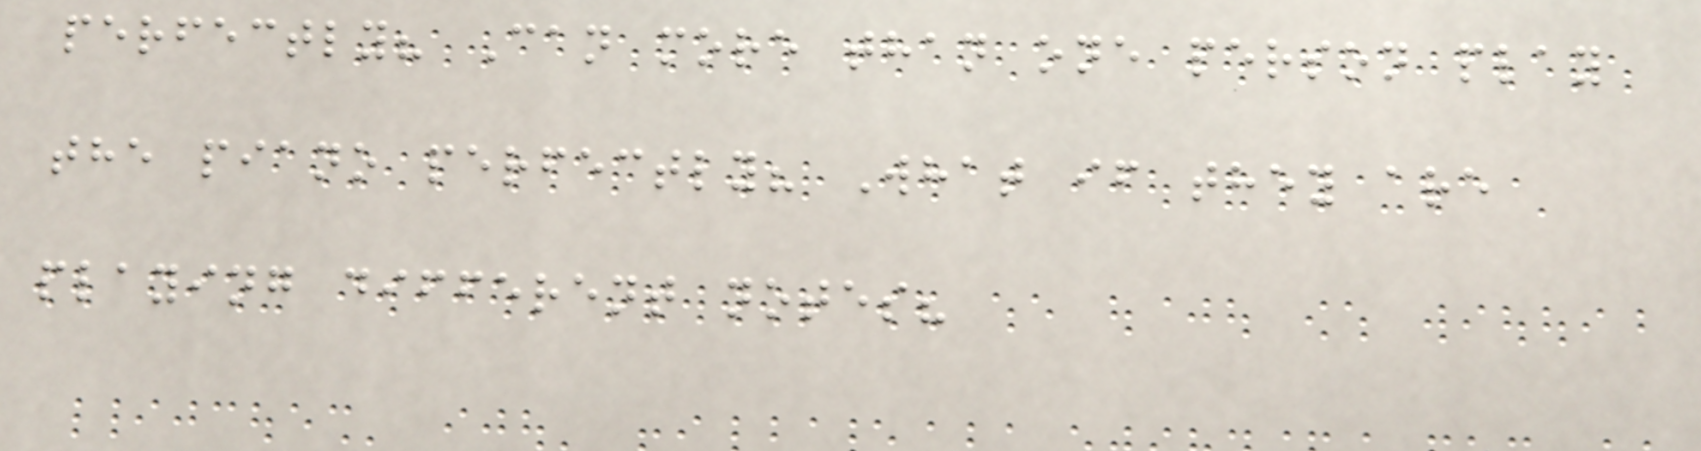perfectly? Can more than one person play
the piano perfectly? What if they are
playing different notes?
